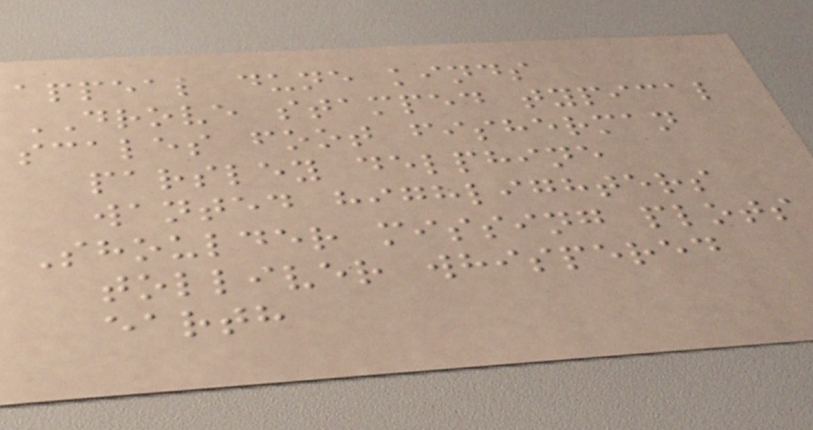appeal dune kinds
DROVE stamped typical
scales foot fisherman
parsley delphine
wanted highlighters
Shoulder missing plots
tolliver whispered
earth
